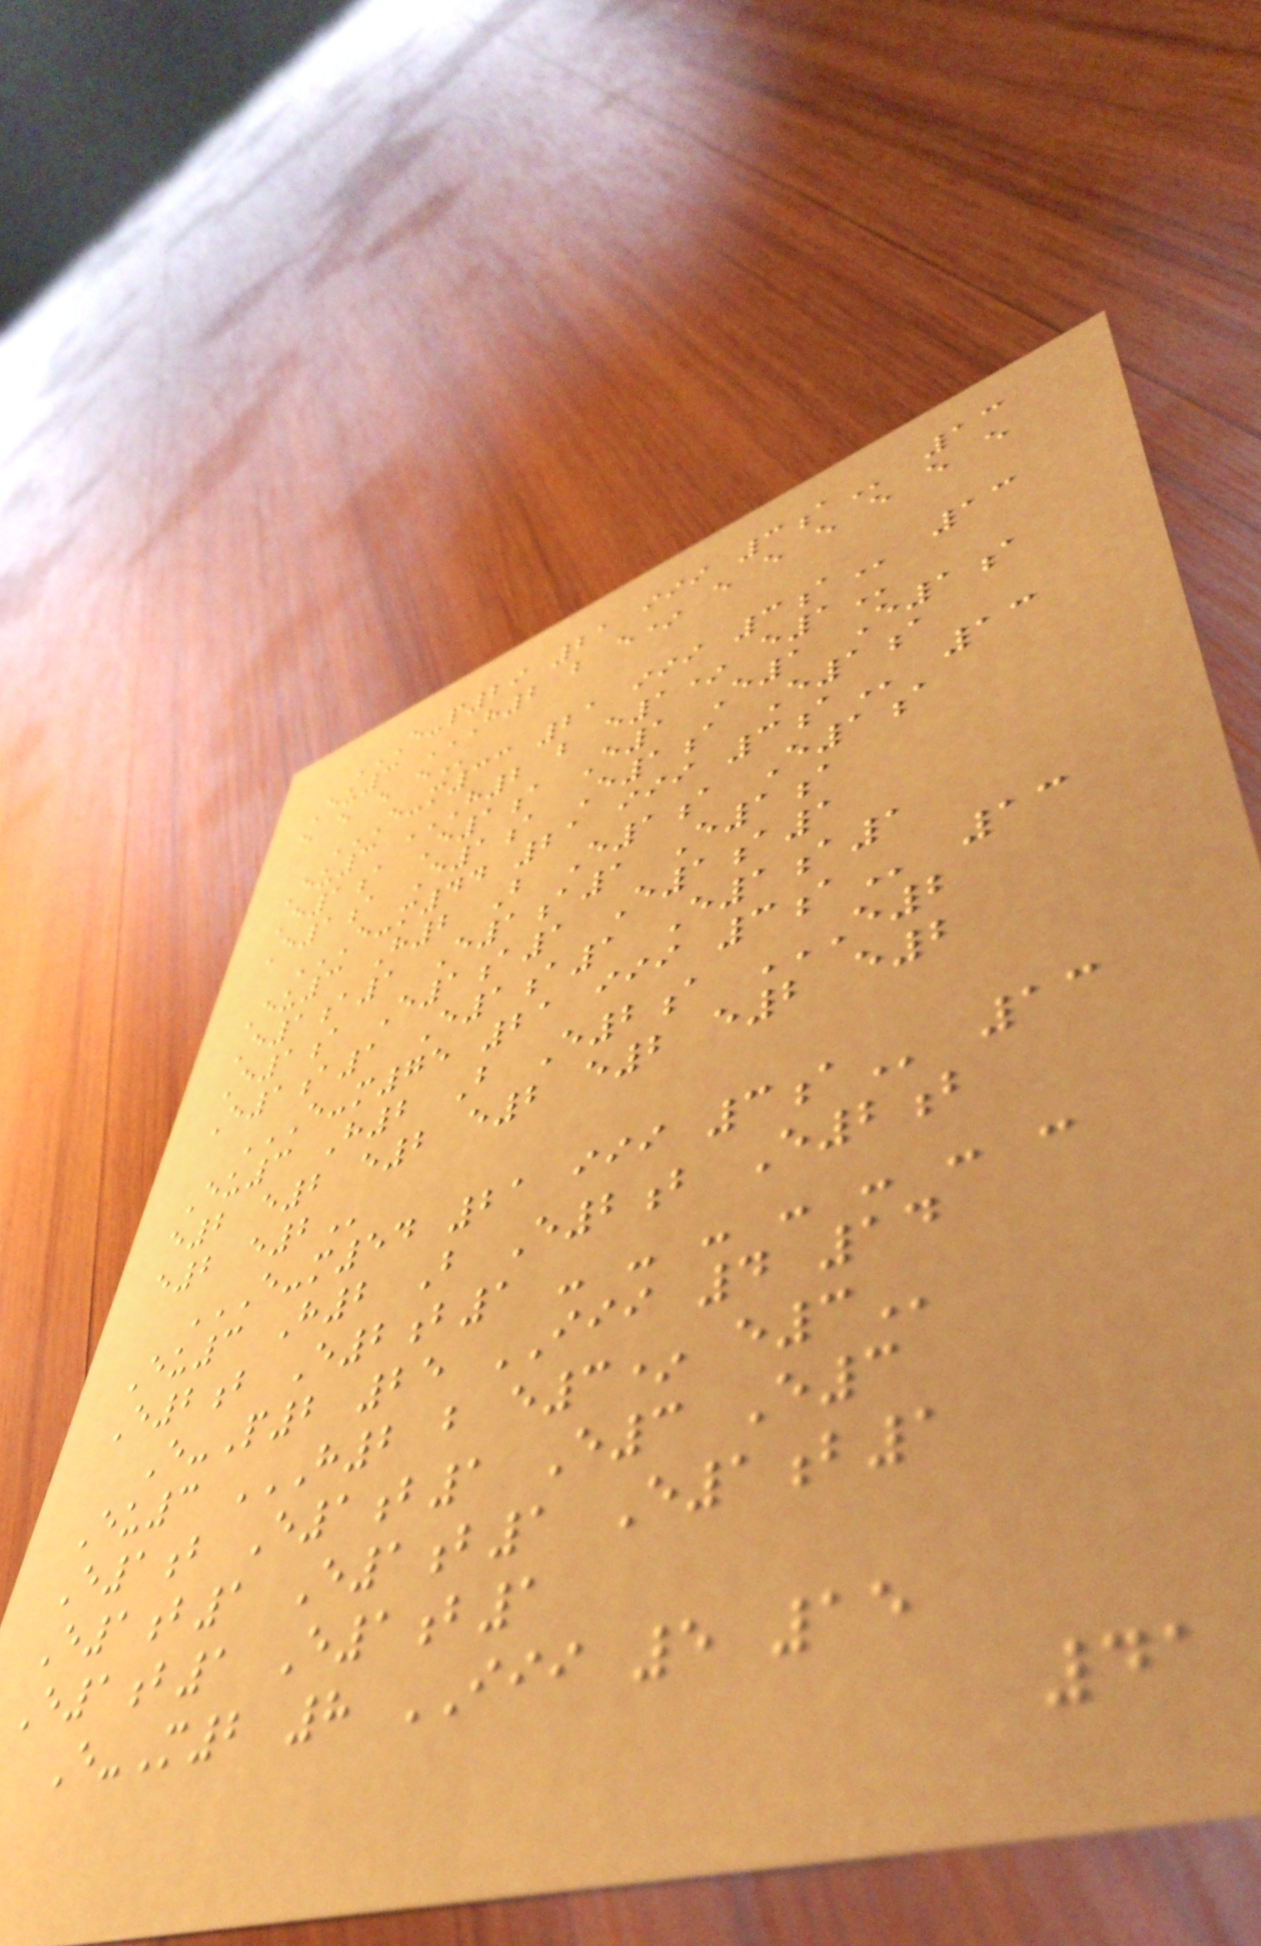E-P29 21 III 3A 13
Eu3 H2 B E* E E E E E E
E E E E
E-M33 21 III 3A 13
Eu3 H2 B E1* E1
E1a E1a E1 E1 E1a
E1a E1a E1a E1a
E-M44 21 III 3A 13
Eu3 H2 B E1a E1a
E1a1 E1a1 E1a
E1a E1a1 E1a1
E1a1 E1a1 E1a1
E-M75 21 III 3A 13
Eu3 H2 B E2a E2
E2 E2 E2 E2 E2 E2 E2
E2 E2
E-M54 21 III 3A 13
Eu3 H2 B E2b E2b
E2b E2b1 - - - - - - -
E-P2 25 III 4 14
Eu3 H2 B E3* E3
E1b E1b1 E3 E3
E1b1 E1b1 E1b1
E1b1 E1b1
E-M2 8 III 5 15
41
